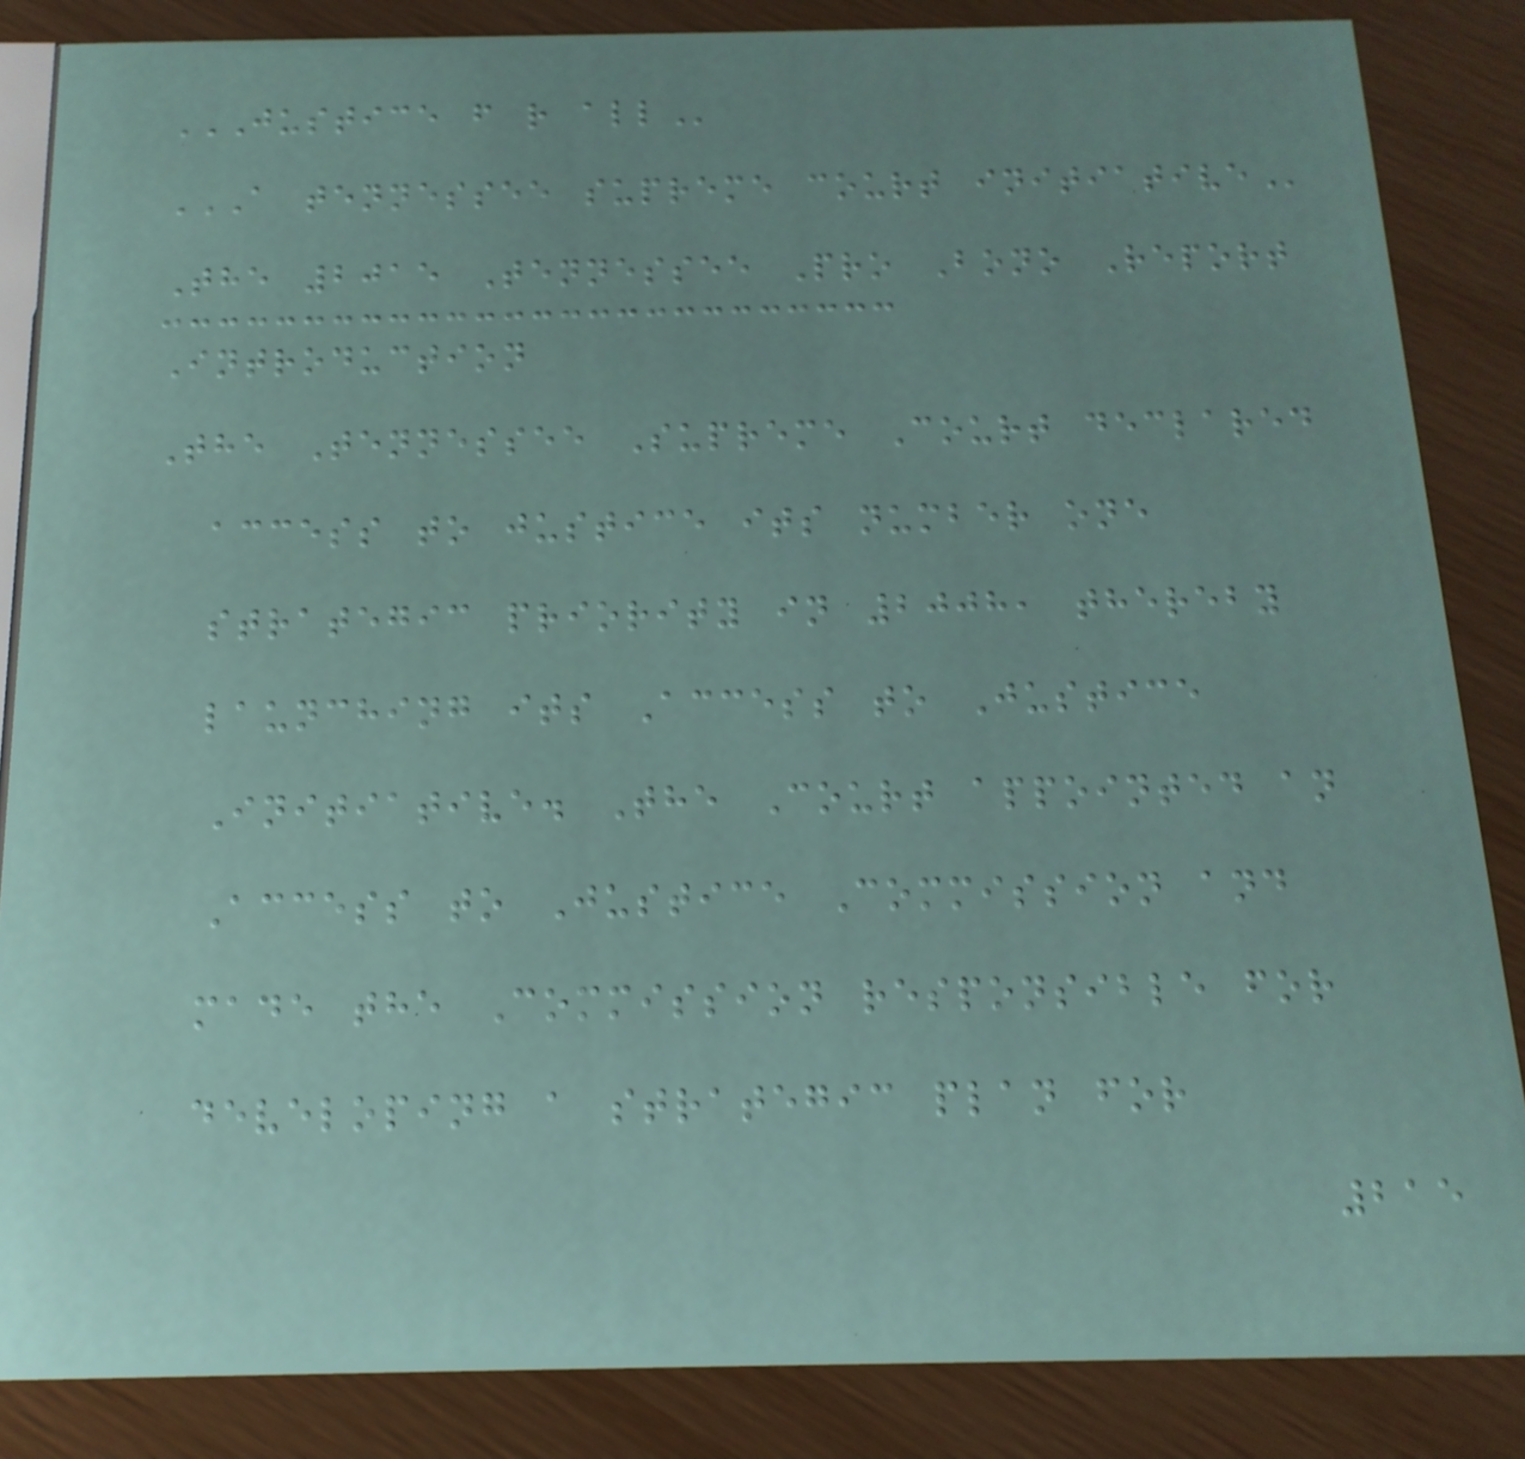JUSTICE F R ALL
A TENNESSEE SUPREME COURT INITIATIVE
The 2015 Tennessee Pro Bono Report
Introduction
The Tennessee Supreme Court declared
access to justice its number one
strategic priority in 2008, thereby
launching its Access to Justice
Initiative. The Court appointed an
Access to Justice Commission and
made the Commission responsible for
developing a strategic plan for
215
